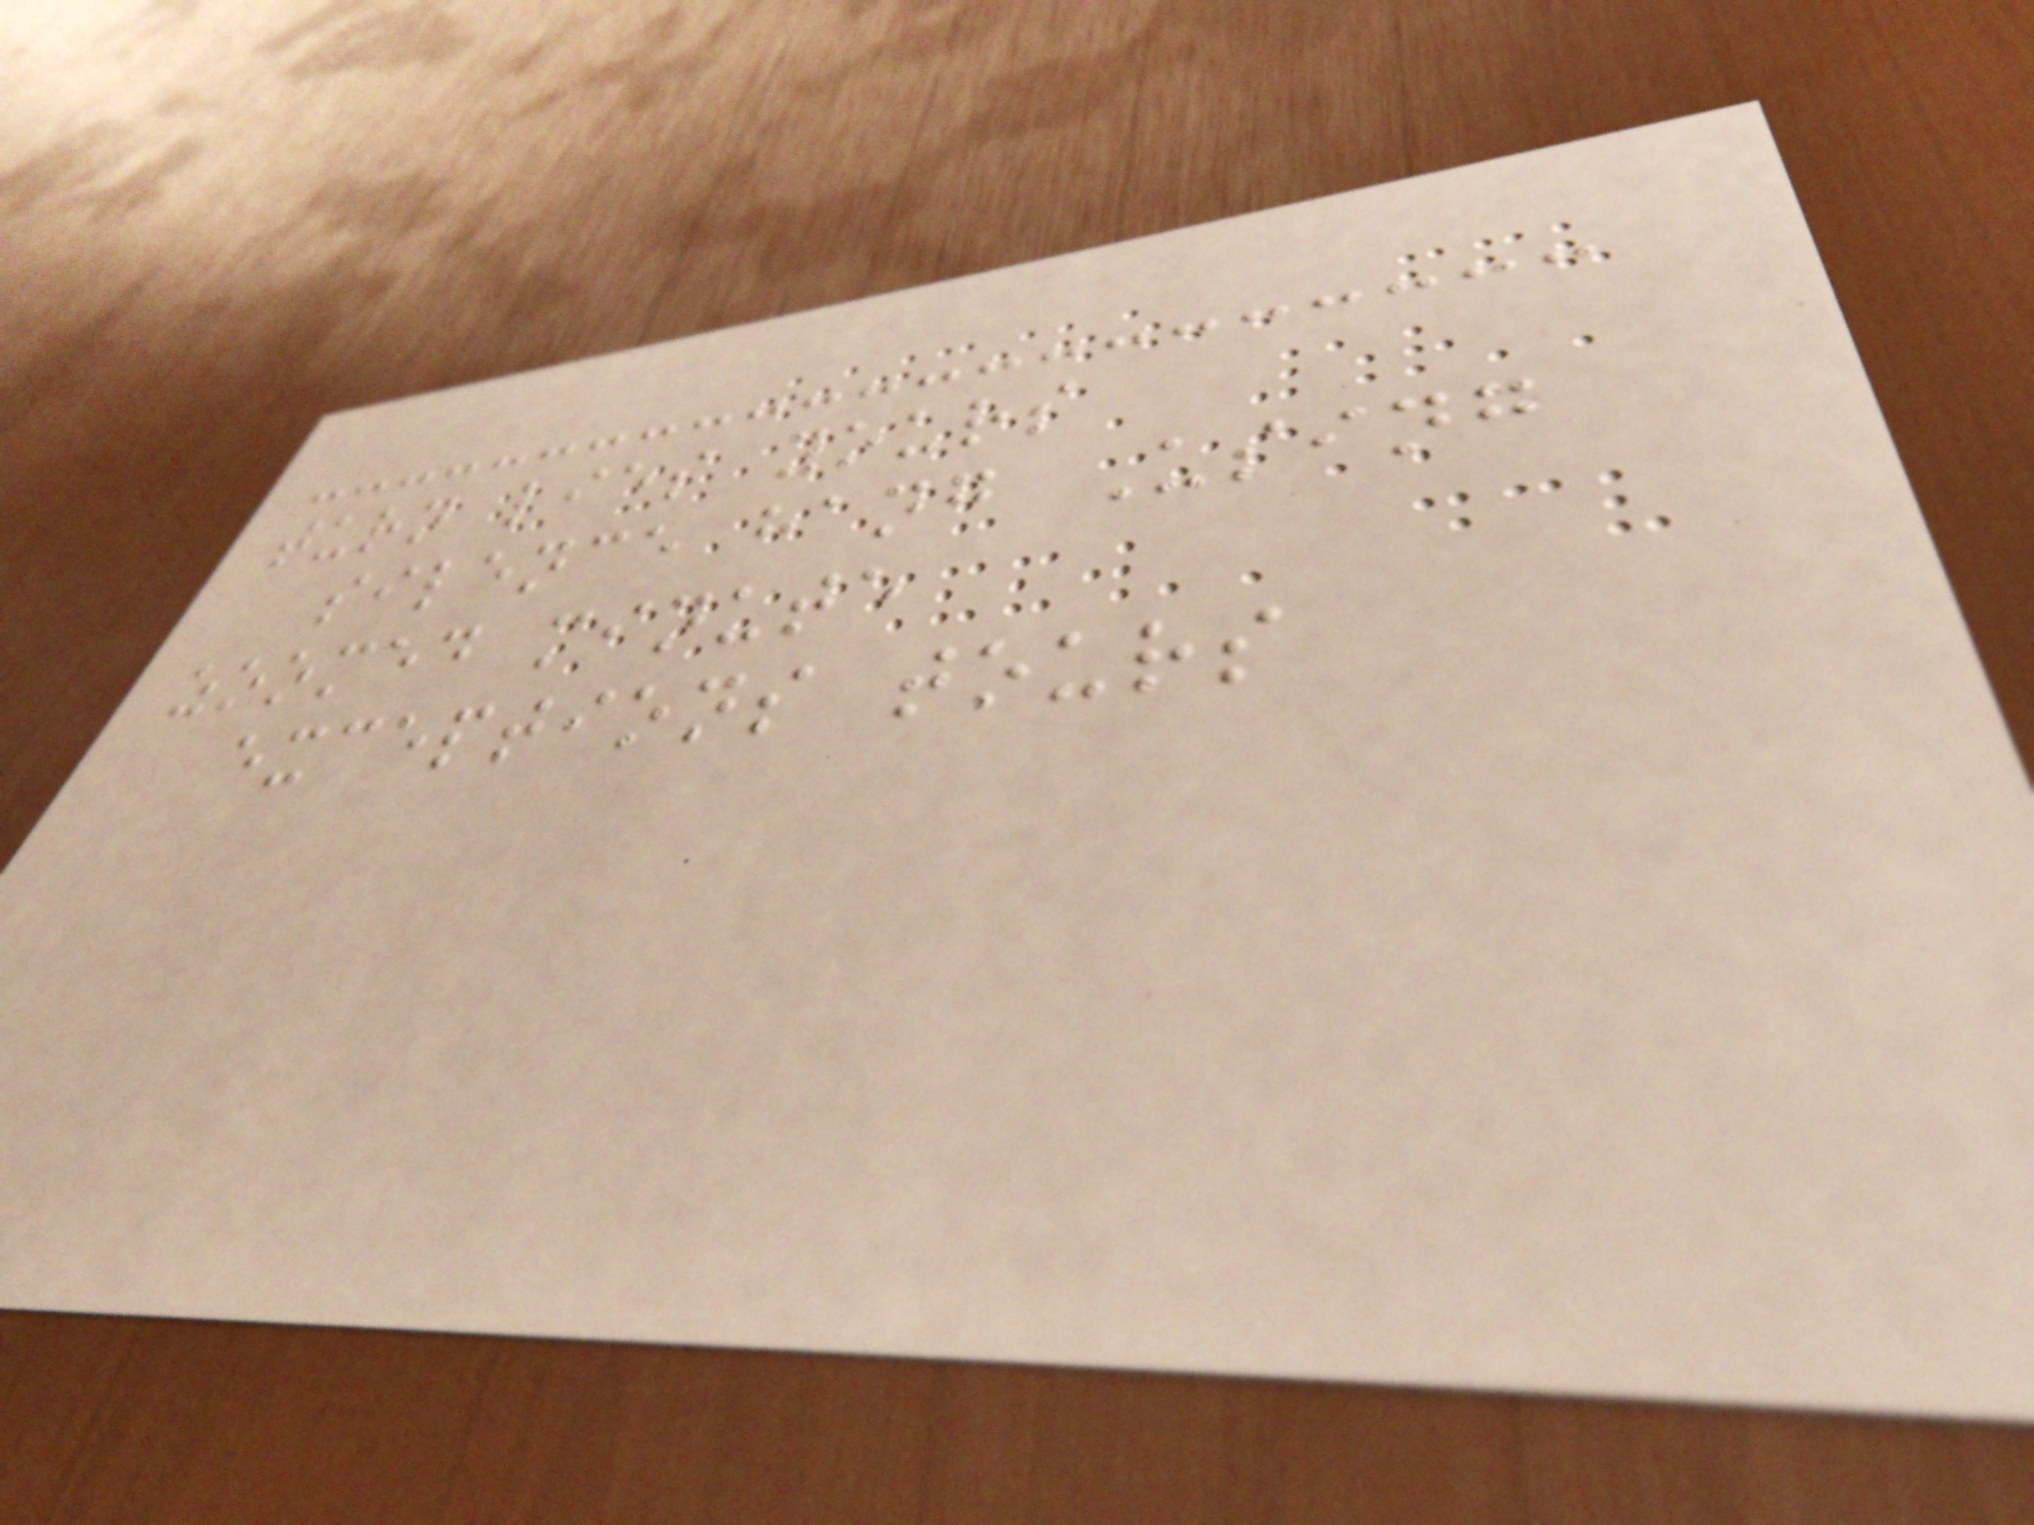turn lies yours
silence hang Using
zoomed minute
exceptions tours
